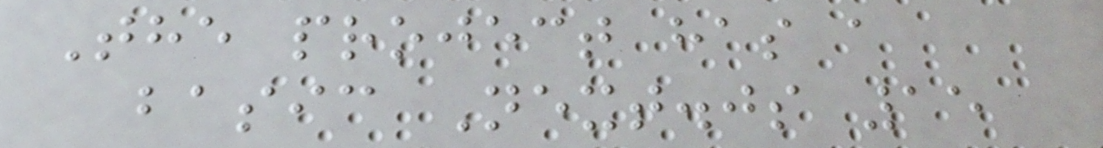The project has a
basic Next.js 15
